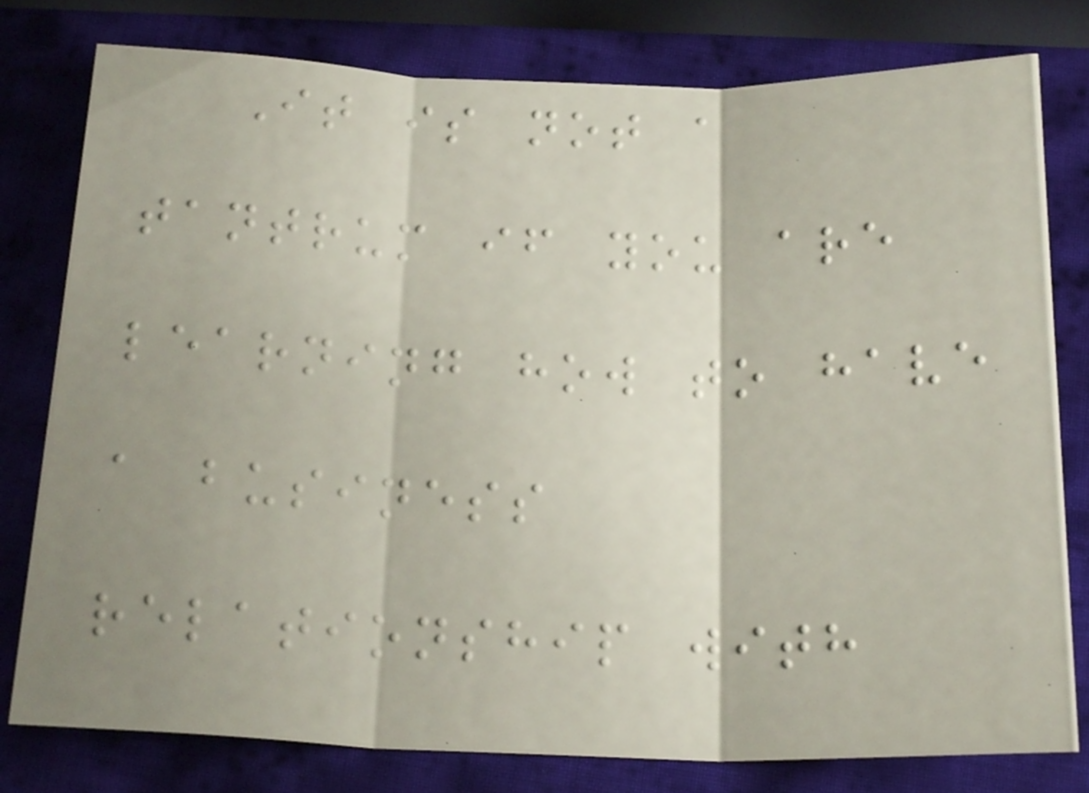It is not a
tantrum if you are
learning how to have
a business
relationship with
